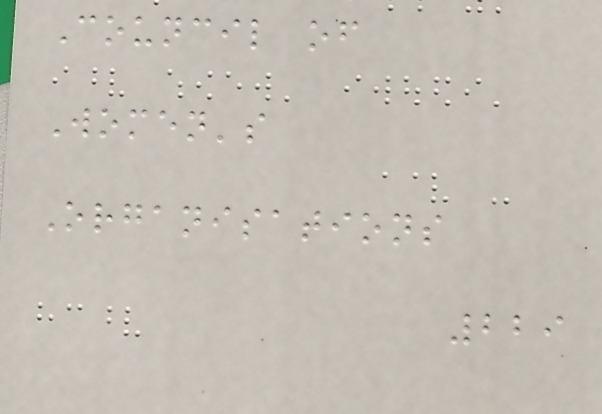Council of
Women's
Organisations
229
